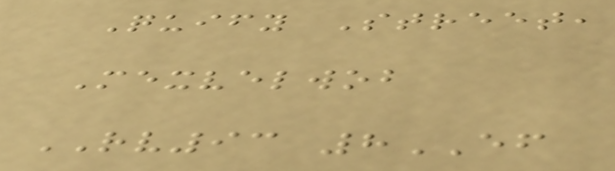Quify Street,
Mexvelwob
RV93 8EF
